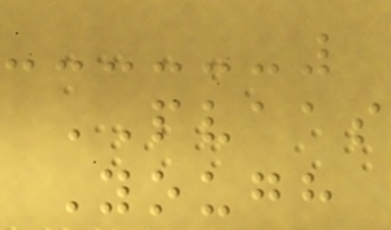PVAAS
Yough
